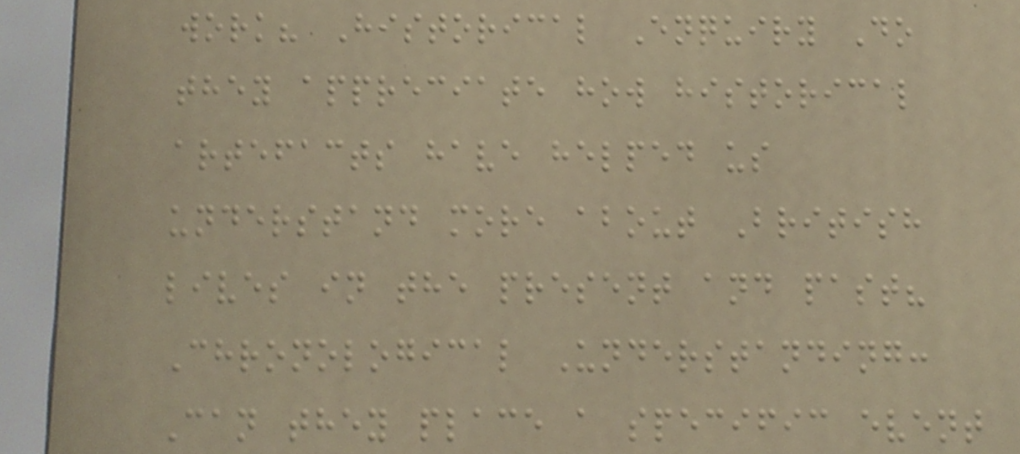work? Historical Enquiry Do
they appreciate how historical
artefacts have helped us
understand more about British
lives in the present and past?
Chronological Understanding:
Can they place a specific event
